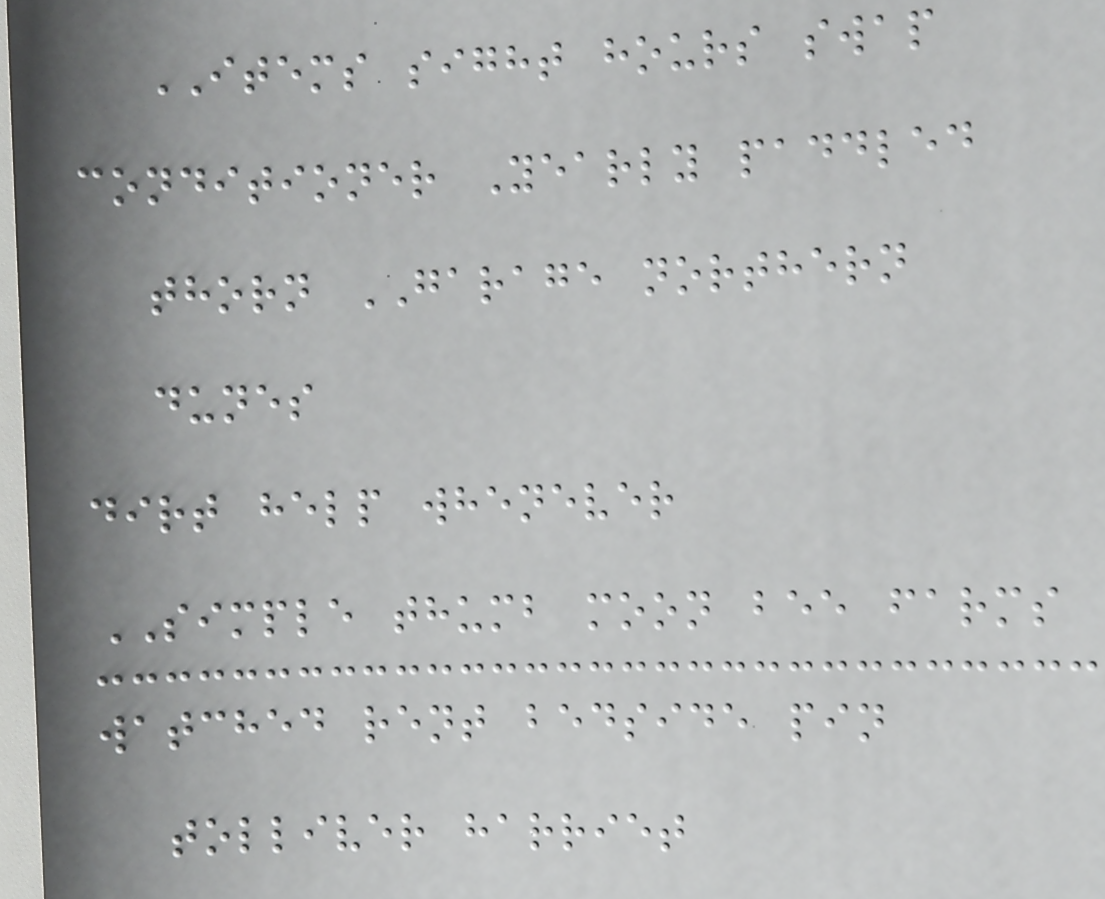ITEMS sight hours swap
conditioner Yearly paddled
thorn GARAGE northern
dunes
dirt help whenever
SIMPLE thumb moon bee farms
watched rent bedside pin
tolliver harriet
